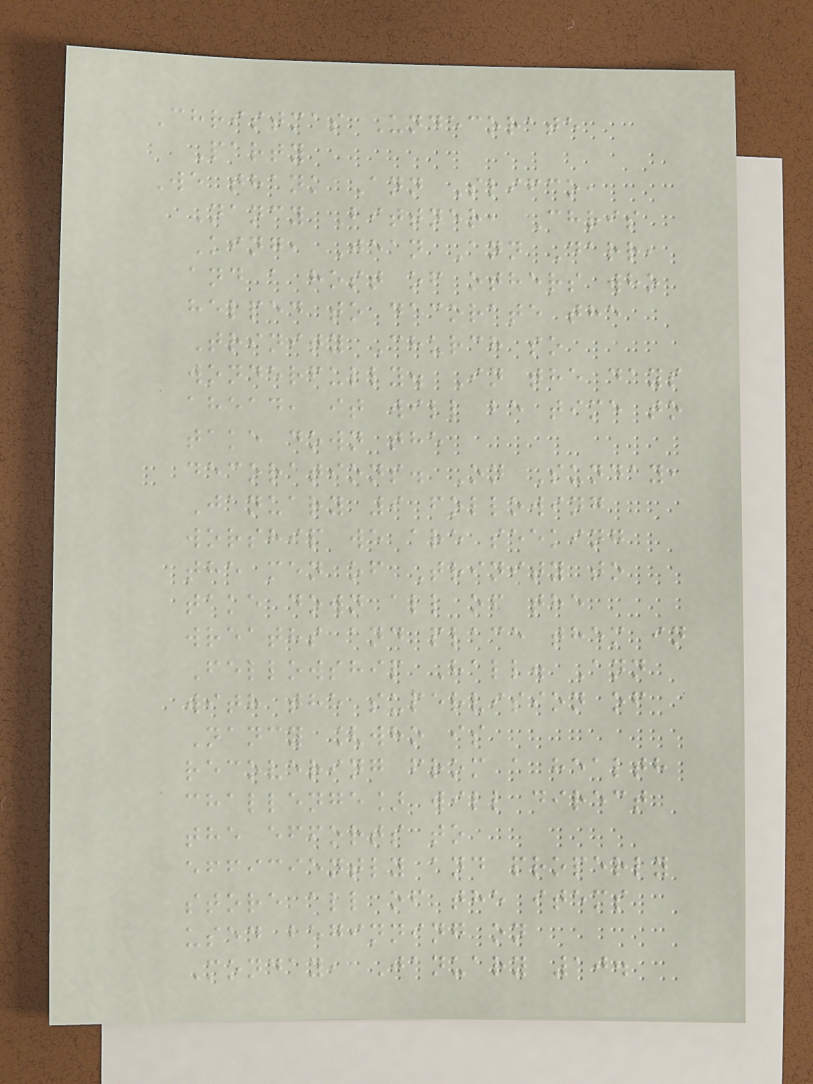Christmas Undecorate
Party
We thank Ann Slifco,
Nancy Bittner, Chris
King, Jean Ann Darr,
and a host of others who
helped to decorate the
Trinity Church so
wonderfully. In the days
ahead, it will be time to
take down the
decorations. On Sunday,
January 9 following
worship we are seeking
the men of Trinity to
take down all of the
wreaths and place them in
Fellowship Hall. Ann
with the supervision of
Nancy [who is
recovering from a health
challenge] will direct
the efforts to
efficiently and properly
store all of the items
used beginning on
Monday, January 10.
